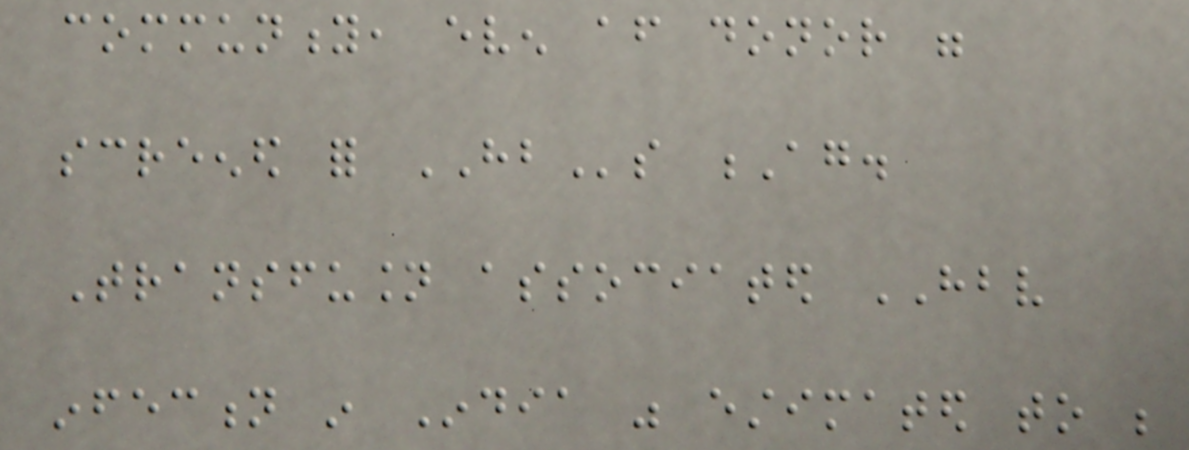community, even after donor were
screened for HBs Ag.
Transfusion associated HBV
infection in India was estimated to be
